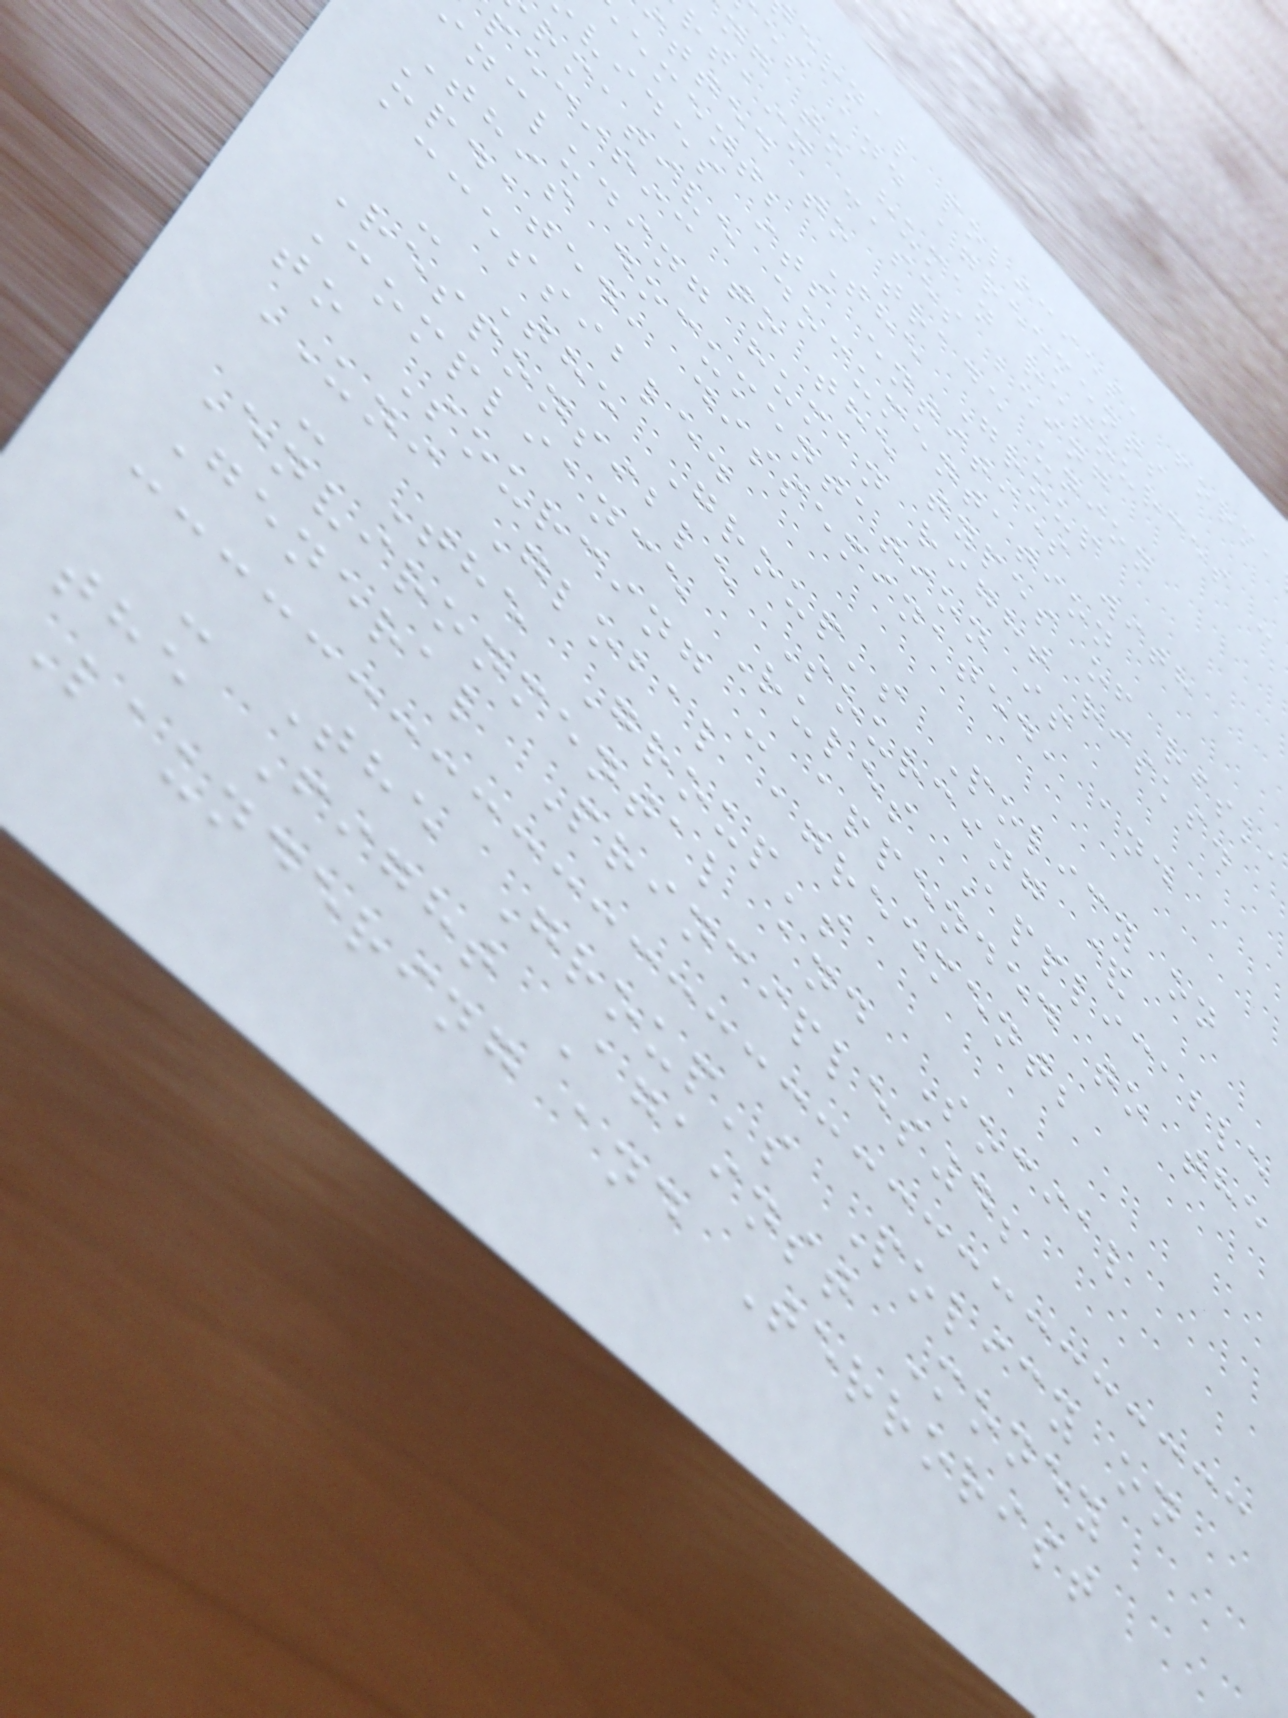ernal policies, forma
es and agreements
ng to human resources -
rtain cases being
itted to trade union
ement; The Group
vides its entities with
rmative documentation
pecific to the types of risk,
including human right risks.
This documentation is
updated, disseminated, and
accessible.
- The Group's Policy on
Responsible Sourcing &
Compliance Rules Applicable
to Sourcing - appended to the
UNI Global agreement;
- The Group's
Environmental and Social
General Principles4;
- The Group's Policy on
the Fight Against Money
Laundering and Terrorist
